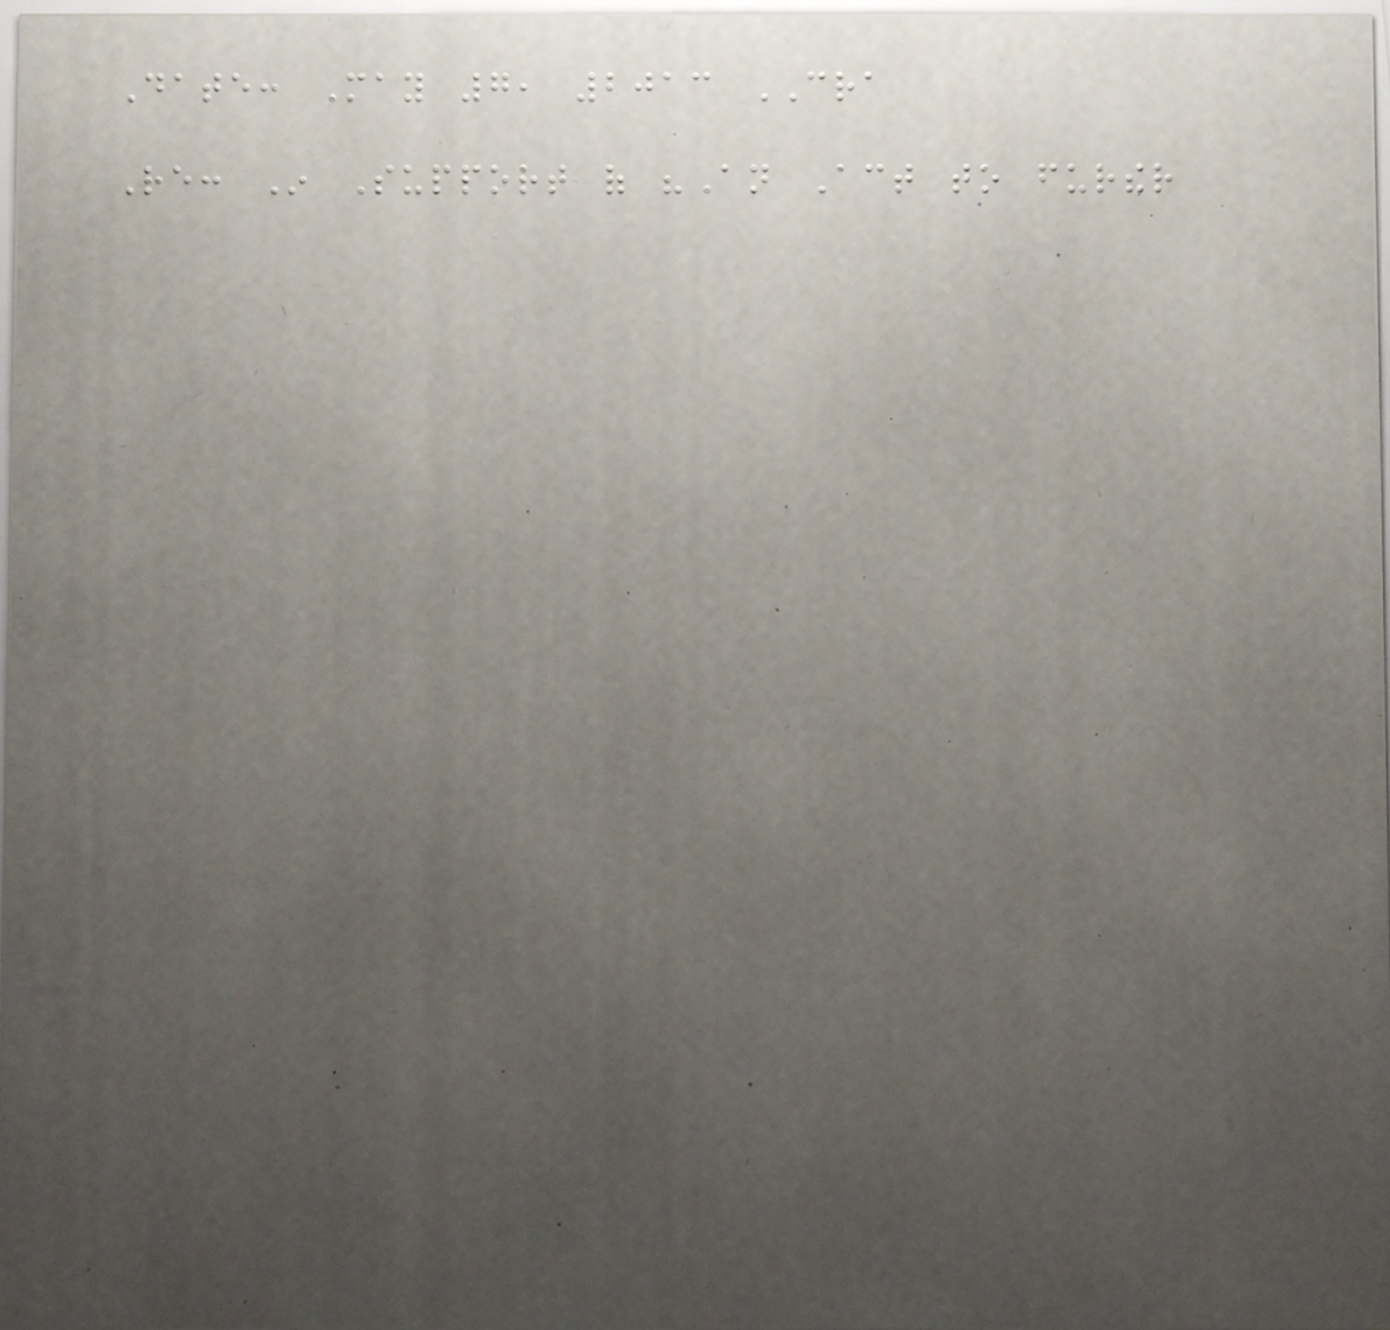Date: May 7, 2013 CRA
Re: In Support of "An Act to further
